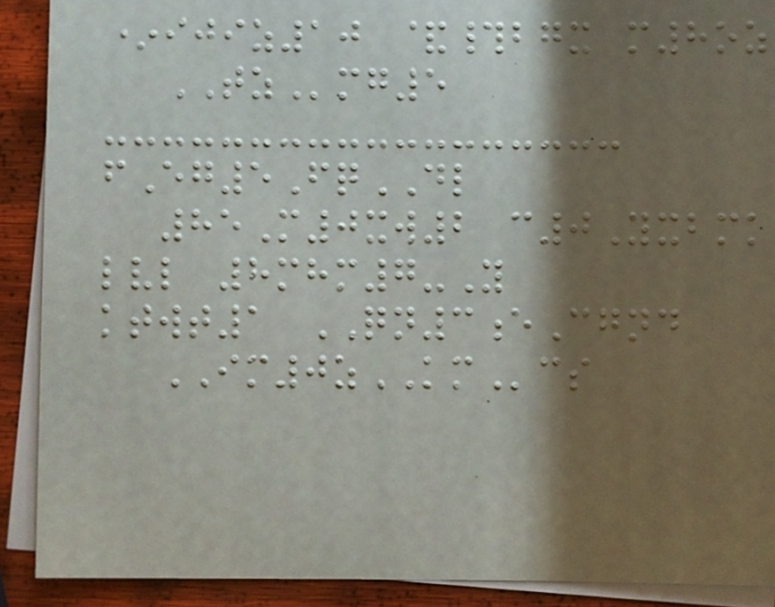*ijiz10 &#bgx m8oz
TZmg5
fEg5FqDL
85M0xw2 c0Yxbmk
lvl 8mhm7-Y
ktwt1 QN3eCgnd
IM0zKMcs
